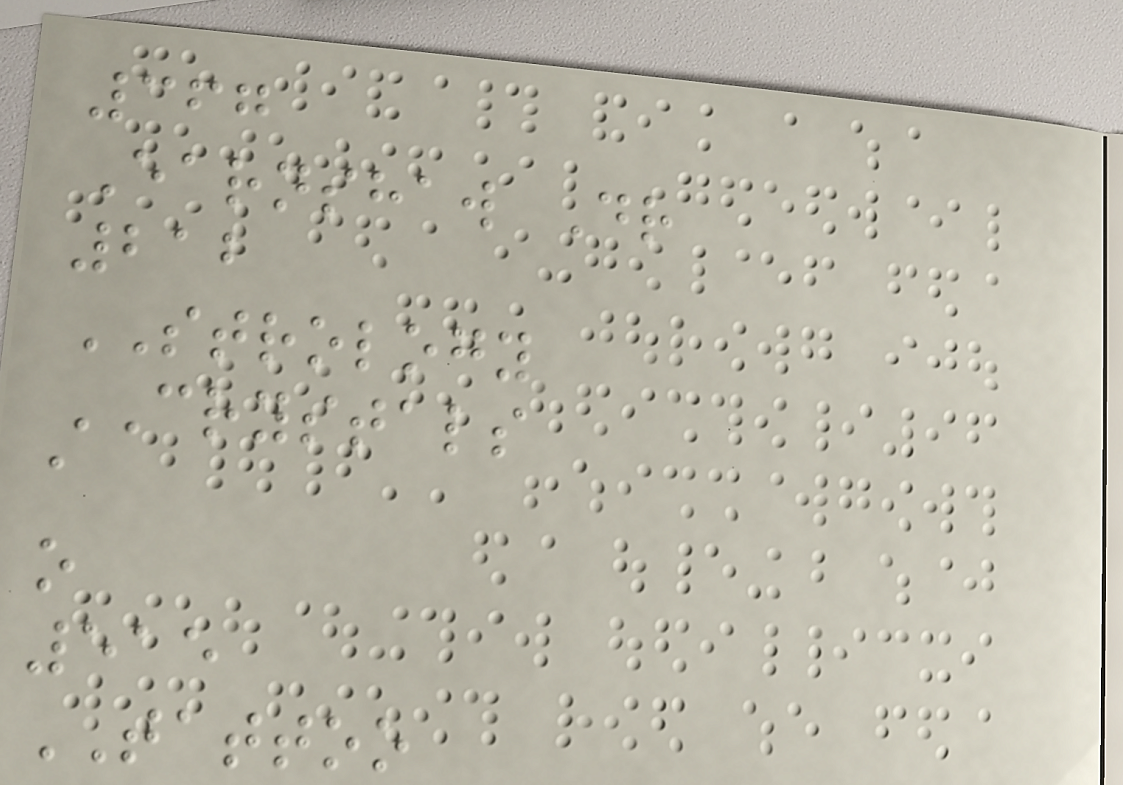367
Earnshaw Dr
212
STROLOGY
CRYSTALS
a
o
515
TATTOO
